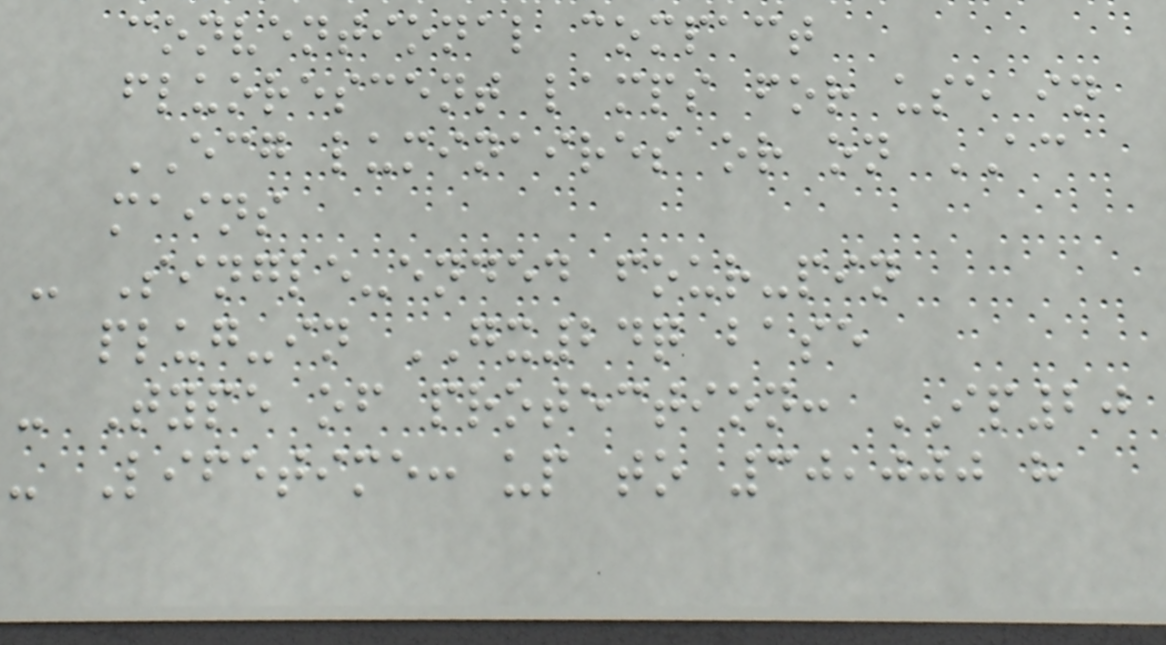conventional compact
fluorescent lamps for use in
ECG luminaires or on AC
mains
- Single-ended four-pin
plug-in GX24q base
- Type of protection: IP20
- Lifetime: up to 30,000 h
